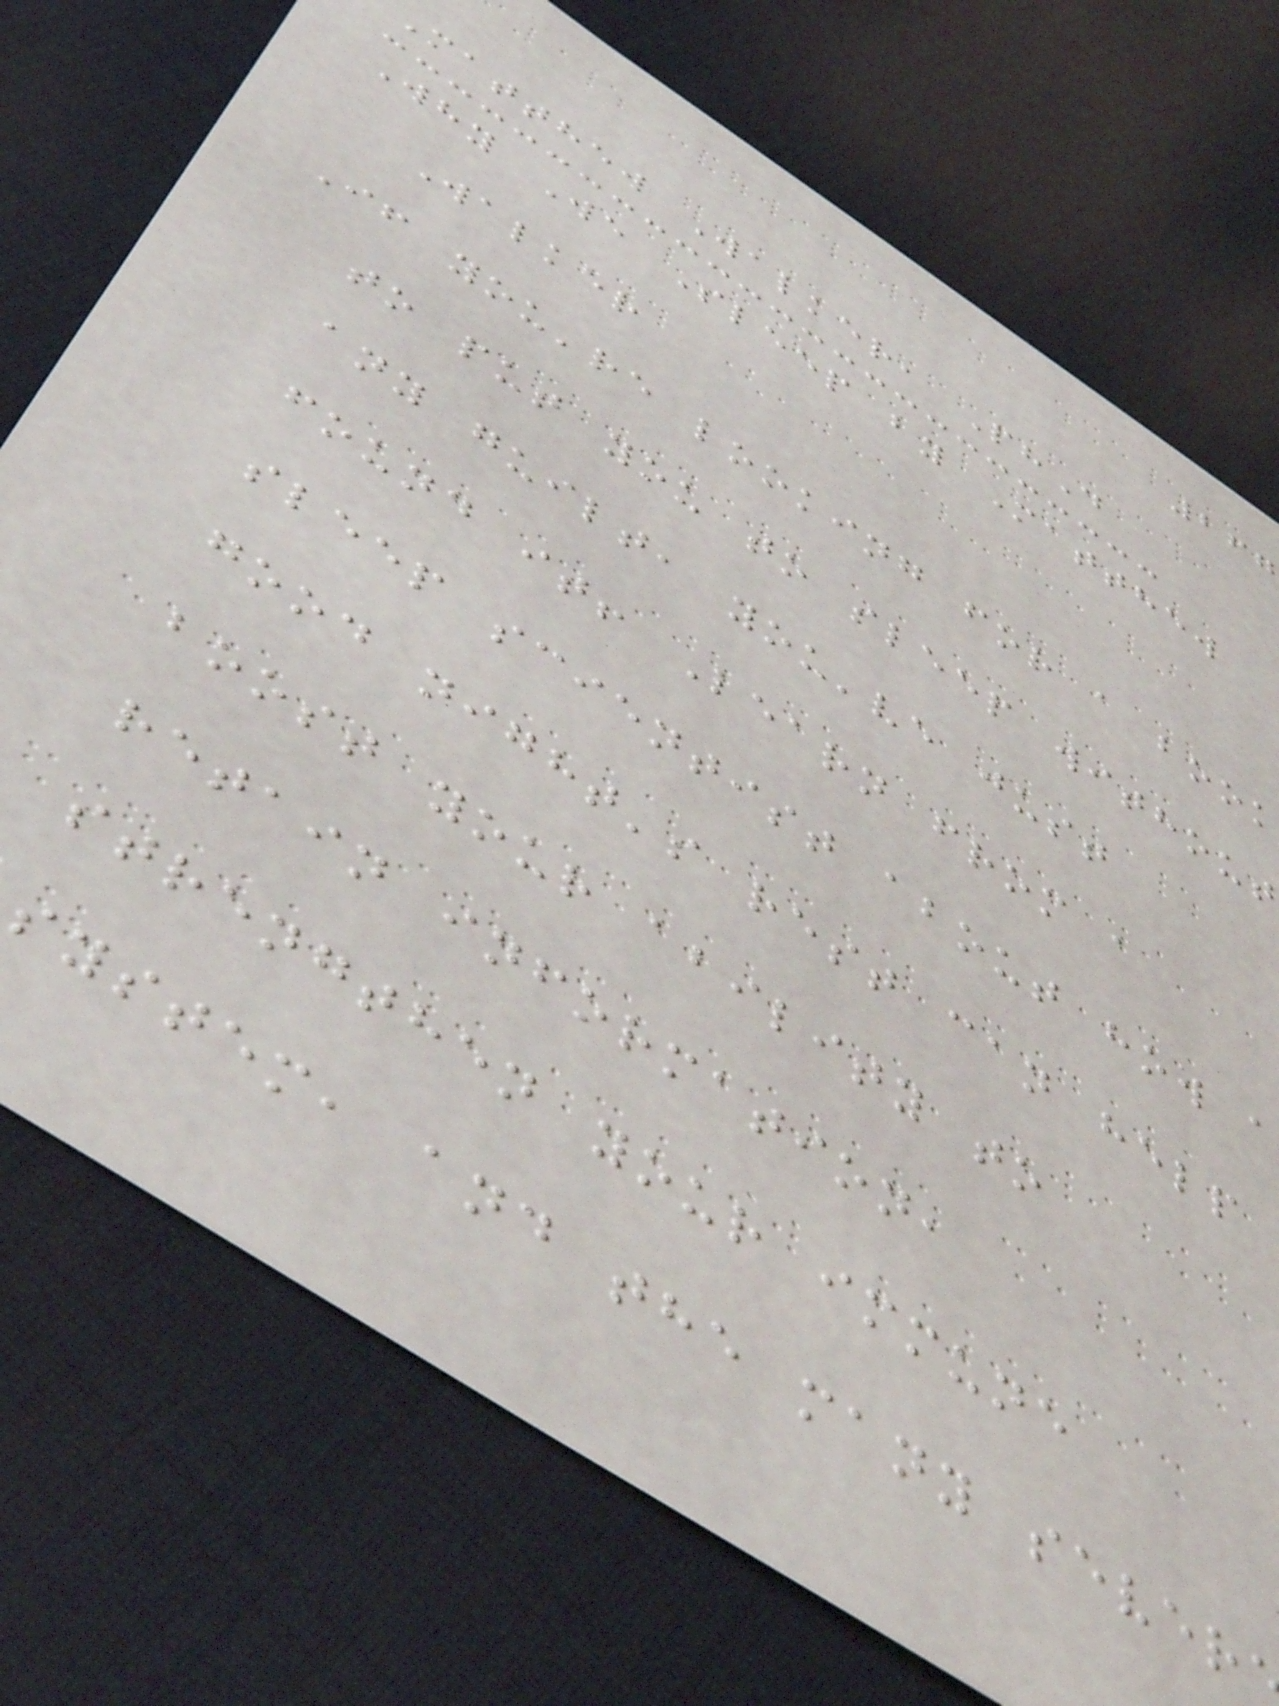267
Matthew Walker, PhD
Why We Sleep by Matthew
Walker
If you're looking for a book
to put you to sleep without
any guilt, you've just
found it! Learn from a
sleep scientist about how a
good night's rest can help
boost your ability to
retain information,
strengthen your immune
system, and the many sever
